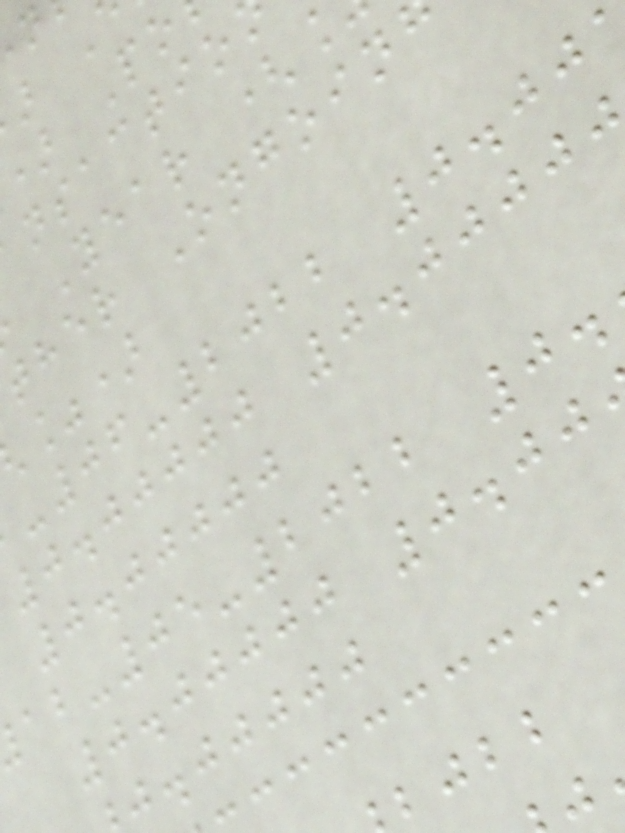) Po
Year (
ther Ongoin
%)
-06-2022 0.00
0.00000 0.0000
0.00000
-05-2022 0.
0.00000 0.00
j.jjjjj
